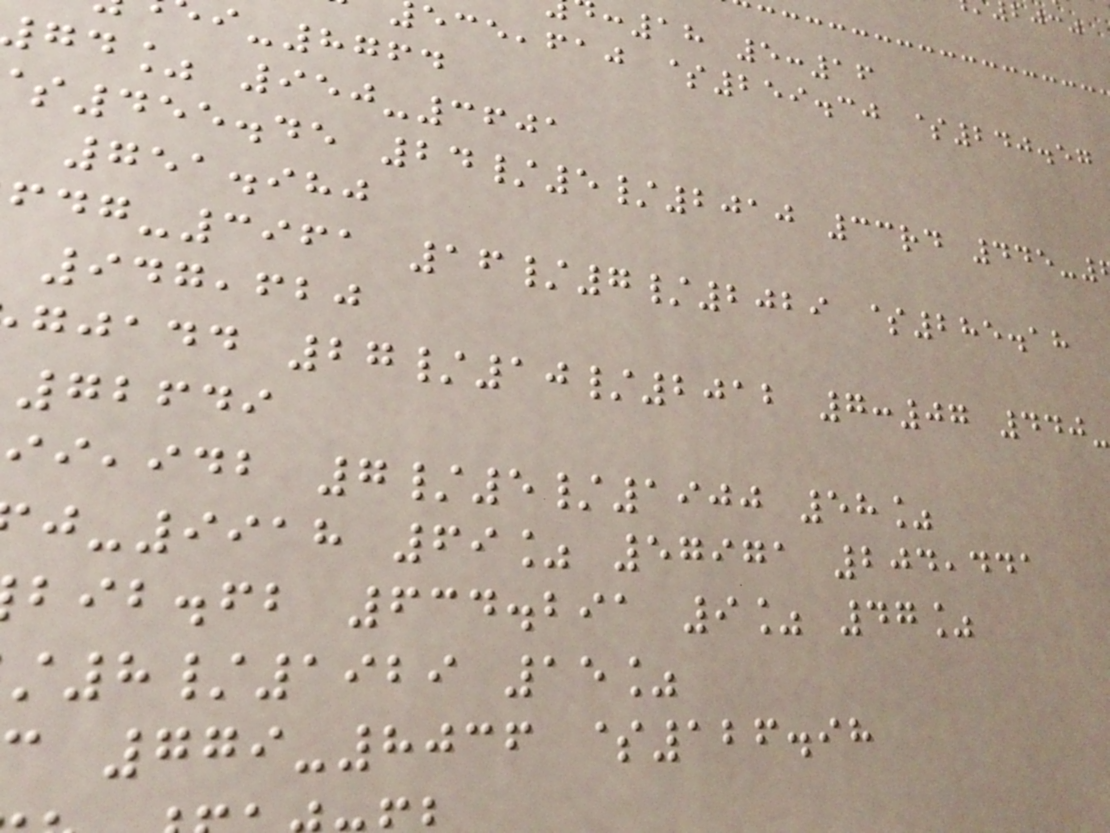:18 5:16
,faj $259.30 $240.57
-8764
gd% 950-3601
455.45 24/5/2010 33rd 445-
751.980
-3961 16/7/2029 $285.18
947,620
gjadd 27/10/2012 7:07 440-
72649
,idb 7/5/1900 58%
-9918 69% 57971 204,441
bib.fb 634.291 9% 47%
8/1929 15%
779-8036 $126.98
